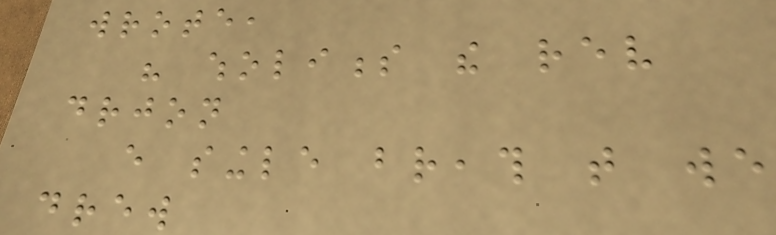wrote,
his wholiness the rev
drjon
every single breath that we
drew
